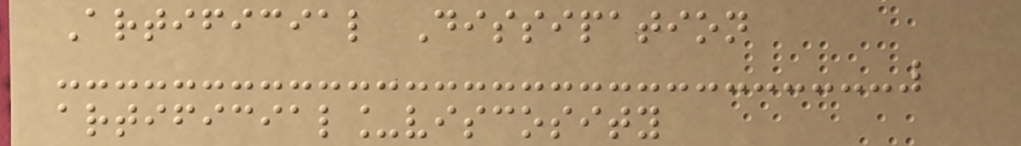Artificial Dissipation
artificial_viscosity
